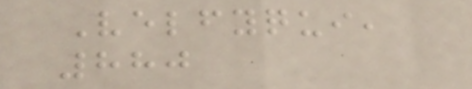Velfyqui,
880
